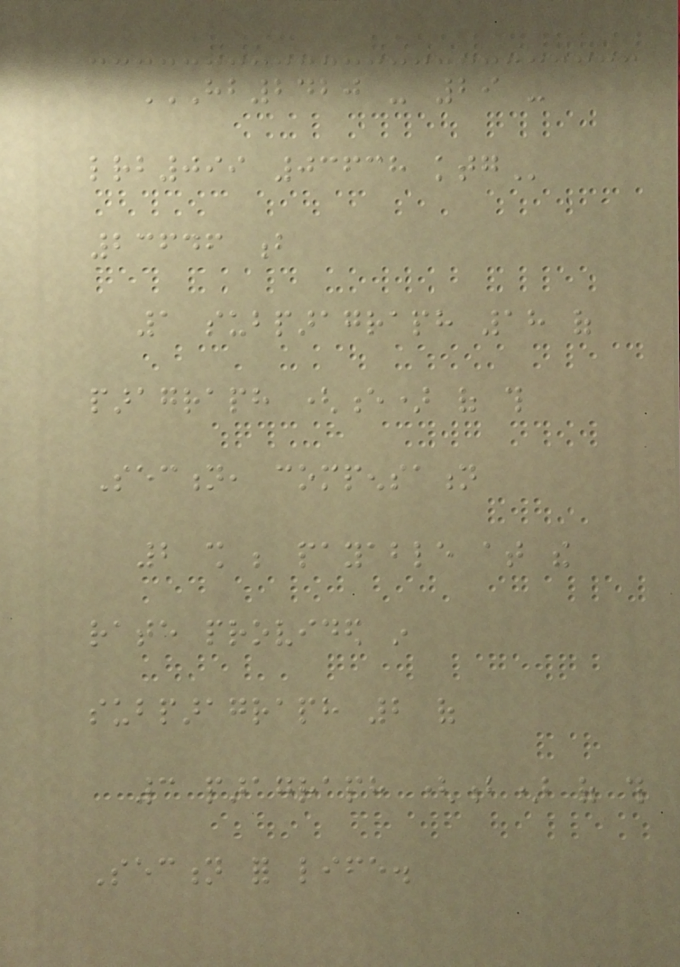HB2420 - 29 -
LRB099 03638 KTG
23646 b
1 subparagraph 18 of
paragraph (e) of this
Section, compensation
2 shall be payable at the
rate provided in
subparagraph 2 of
3 paragraph (b) of this
Section for life.
